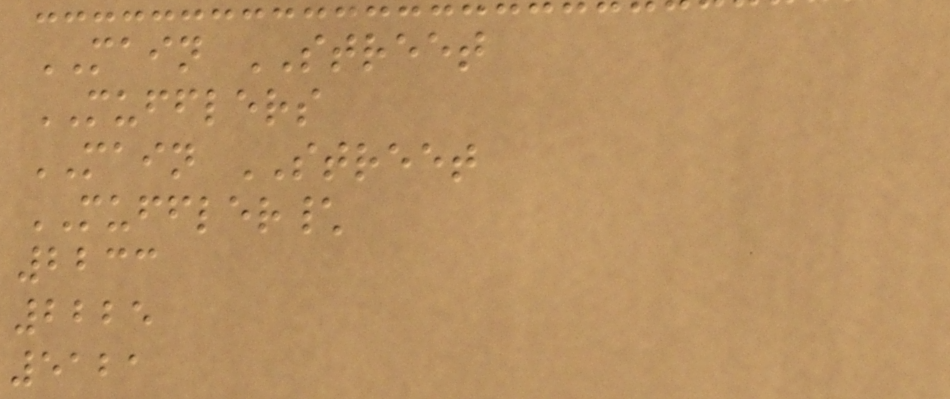MAIN STREET
MUFFLERS
MAIN STREET
MUFFLER\
2233
2225
5121
